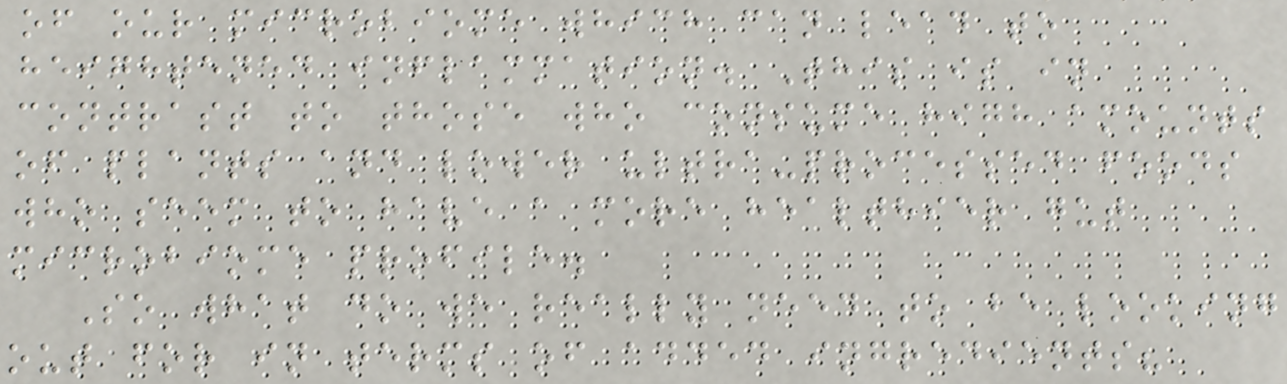of our microbiome which can lead to
heightened inflammation. This is in
contrast to those who consume high amounts
of plants and lower ultra-processed foods
who seem to have a more healthier gut
microbiome profile.
So what do we really need to be looking
out for in terms of added ingredients?
